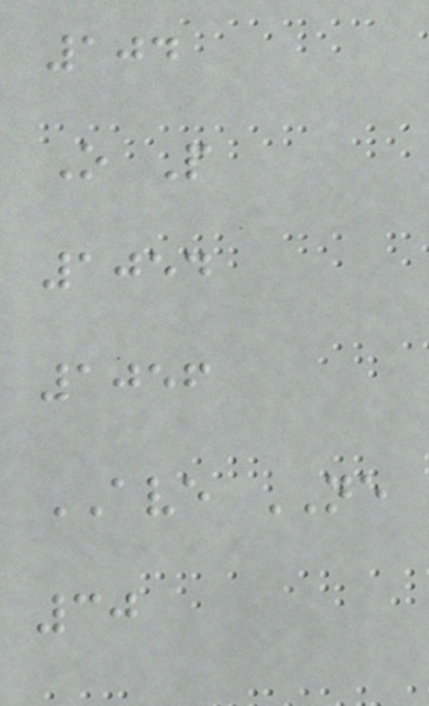104
O P
1054
1056
AVE NE
30
